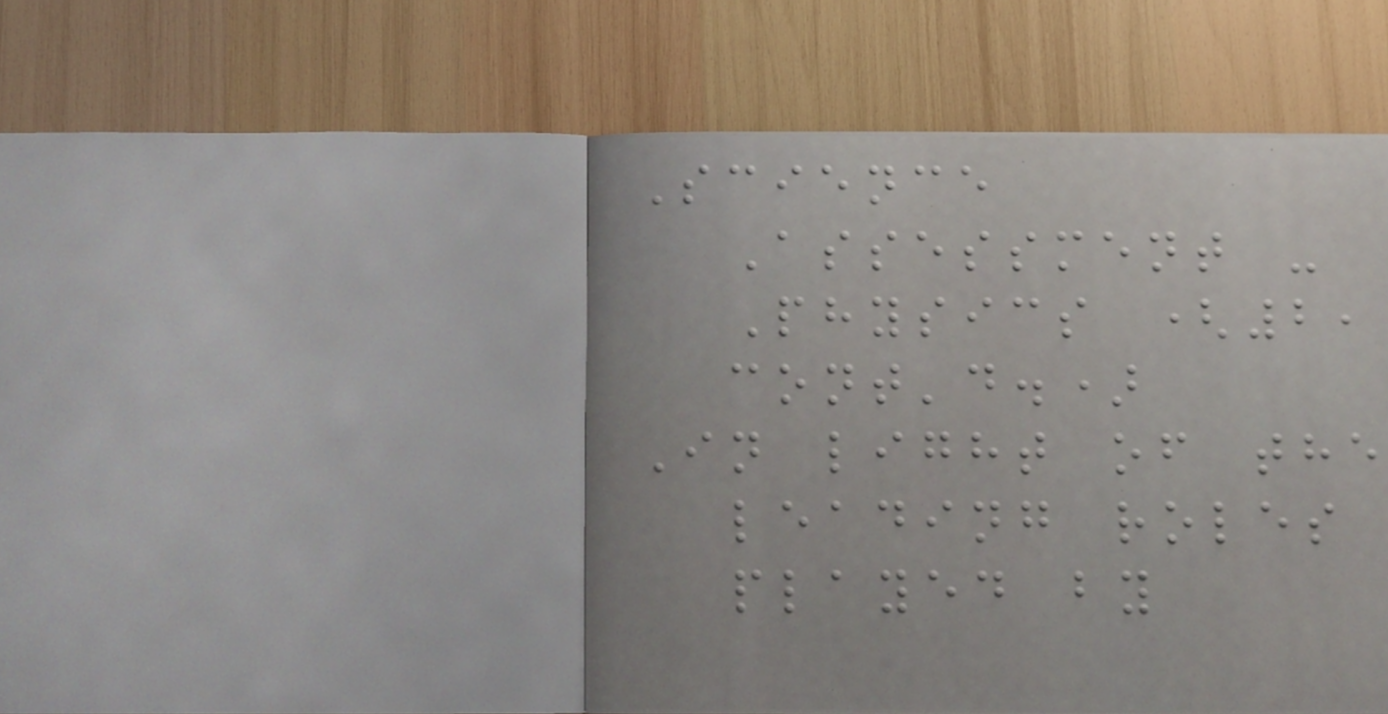Science
Assessment -
Physics (2,
cont'd.)
In light of the
leading roles
played by
